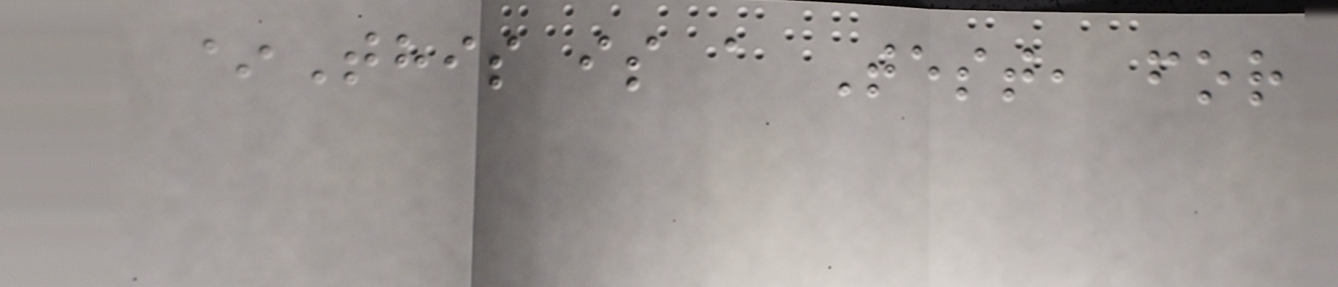*This is a Test, for
